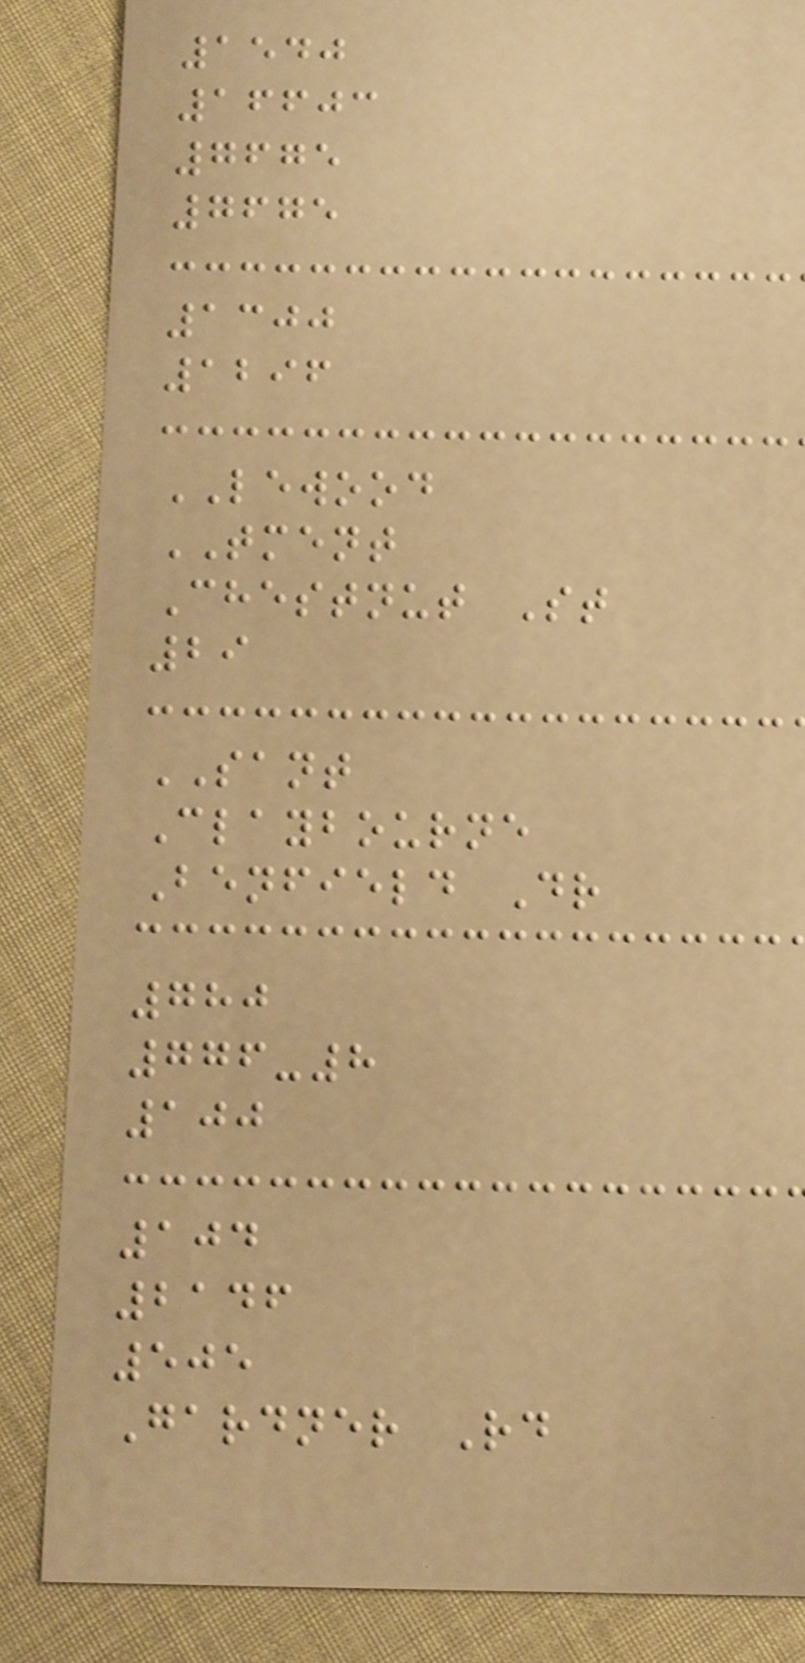1540
16603
7675
7675
1300
1296
LEWOOD
TMENT
Chestnut St
29
SANT
Claybourne
Benfield Dr
780
776-8
100
104
2146
505
Gardner Rd
